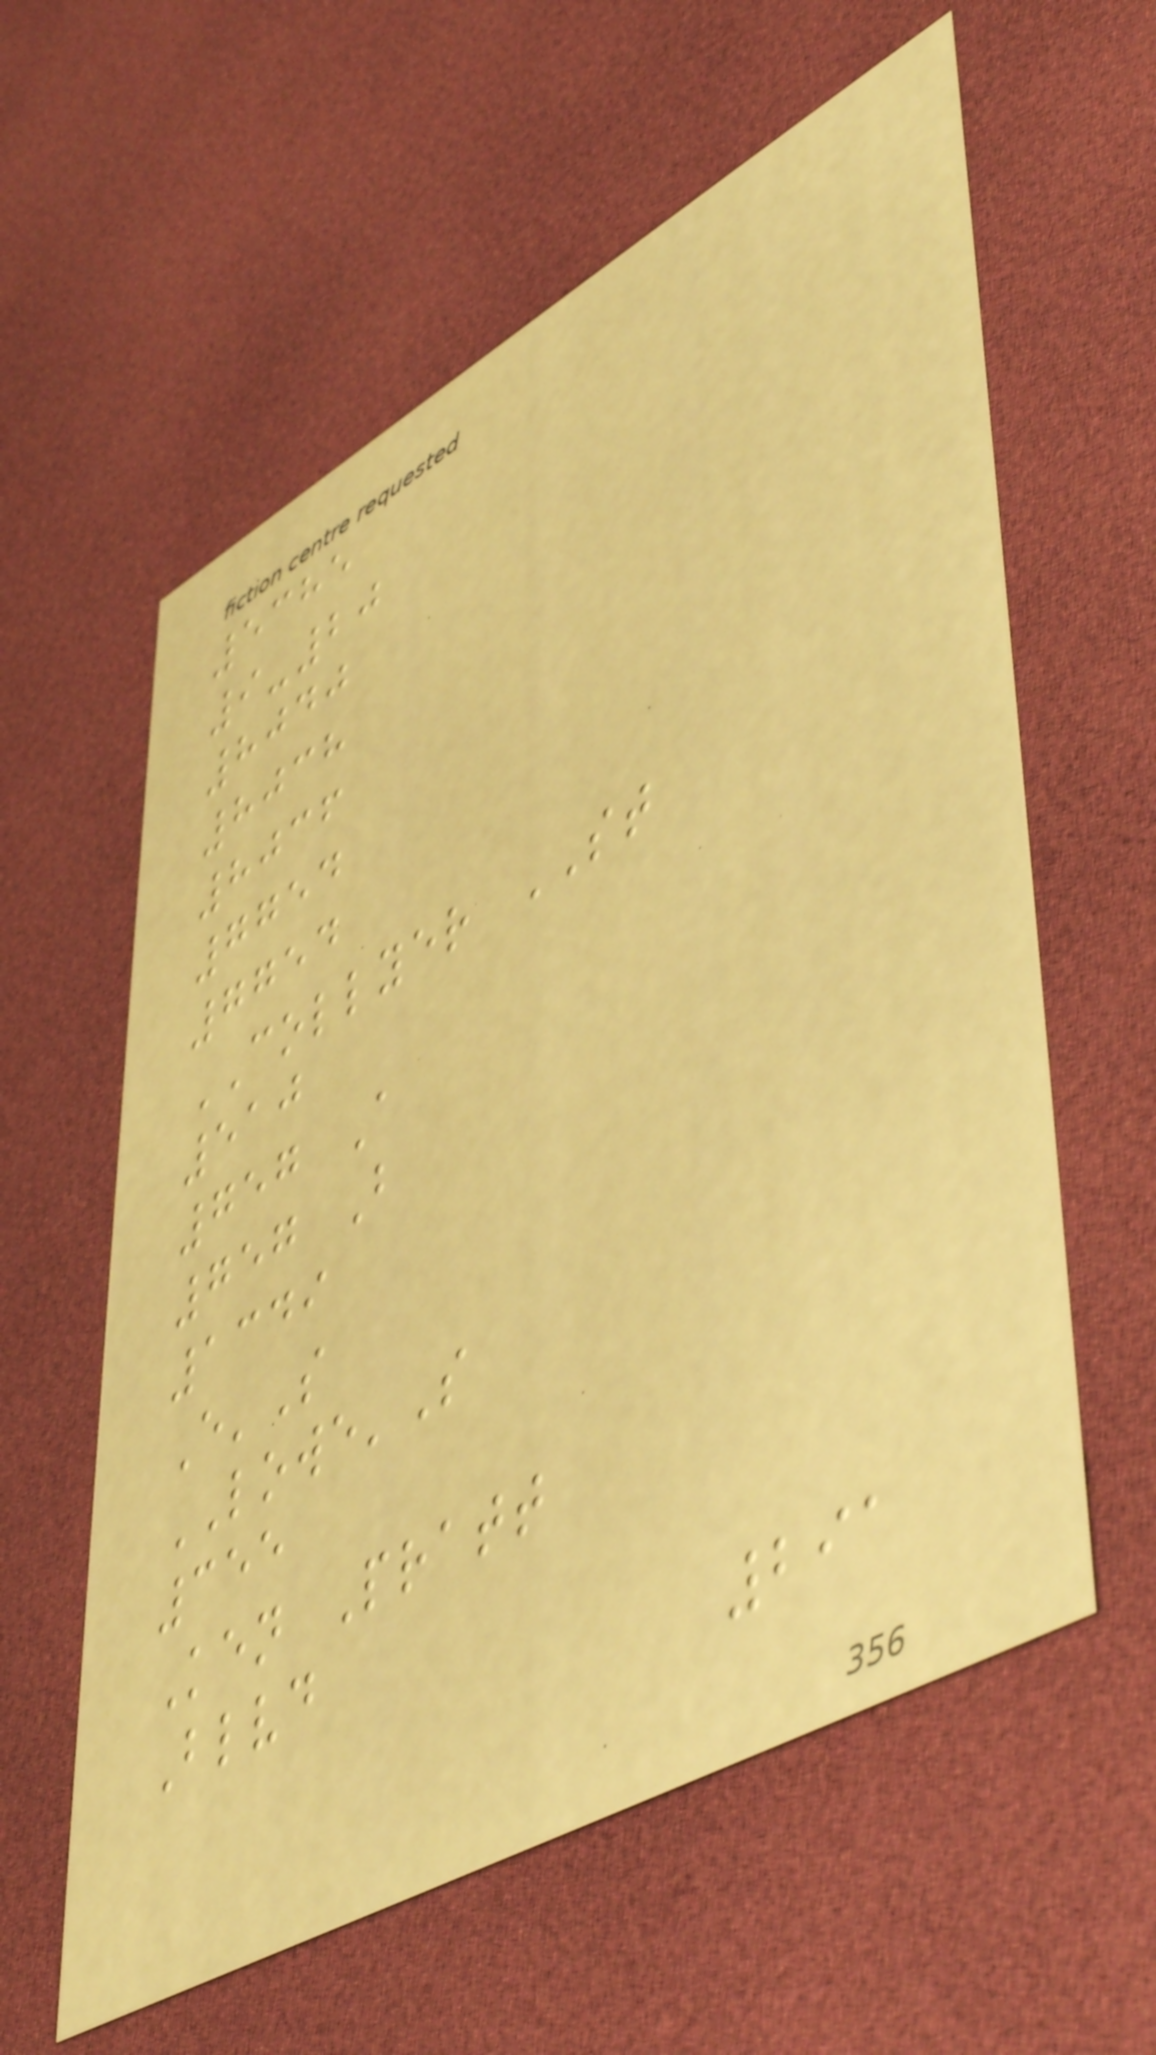5385
9-20
8040
8038
8036
7754
7754
COLLYER ST
510
757 A
757 B
1349
E'S
LOWE'S
355
Ken Pratt
Blvd
291
